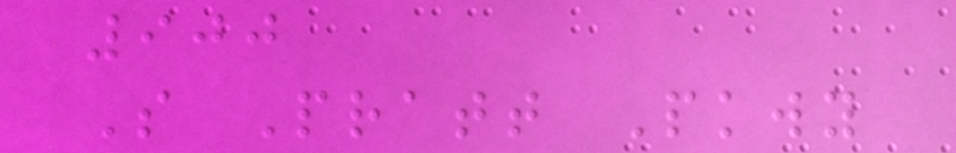900
S Pratt Pkwy
